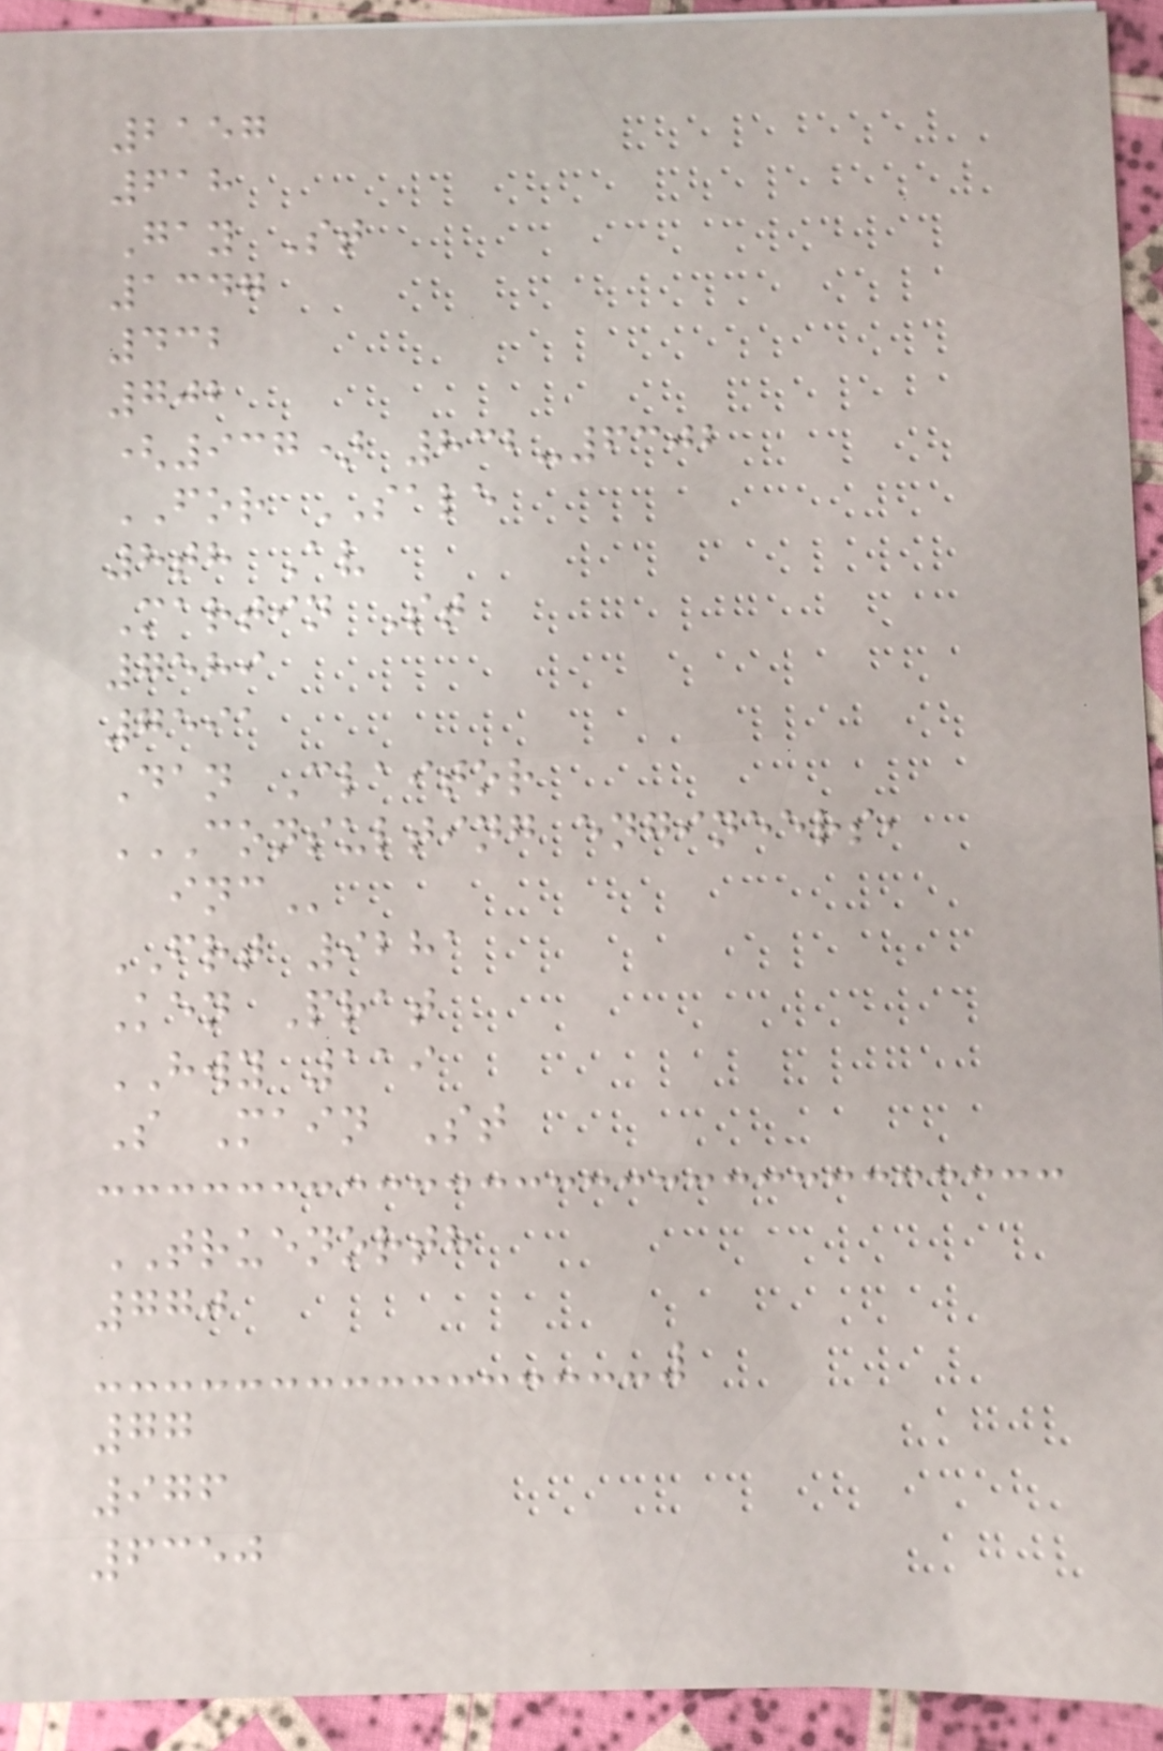2157
618
Gay St
1347
432
702
(937) 832-6302
FOR SALE
8th Av
Martin St
7589
7591
Dan Claitor
CONSULTING ENGINEERS,
INC
FRT 9281
Ken Prat
HWY 119
S Main St
TRUENORTH
770
77
976
6350
